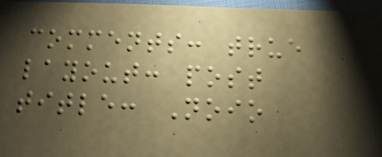comments: true
layout: post
title: Noio
